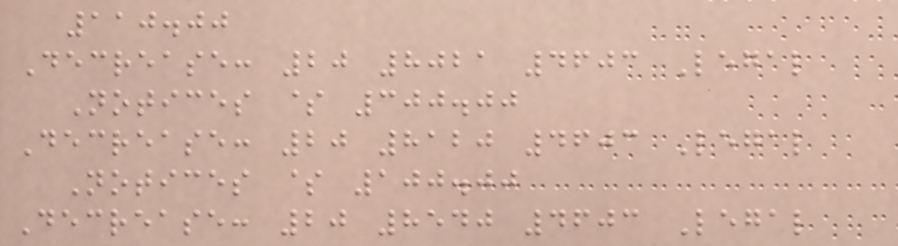110.00
Decrease: 20 8021 4603 Legal
Notices $ 300.00
Decrease: 20 8120 4603 Legal
Notices $ 100.00
Decrease: 20 8540 4603 Legal
